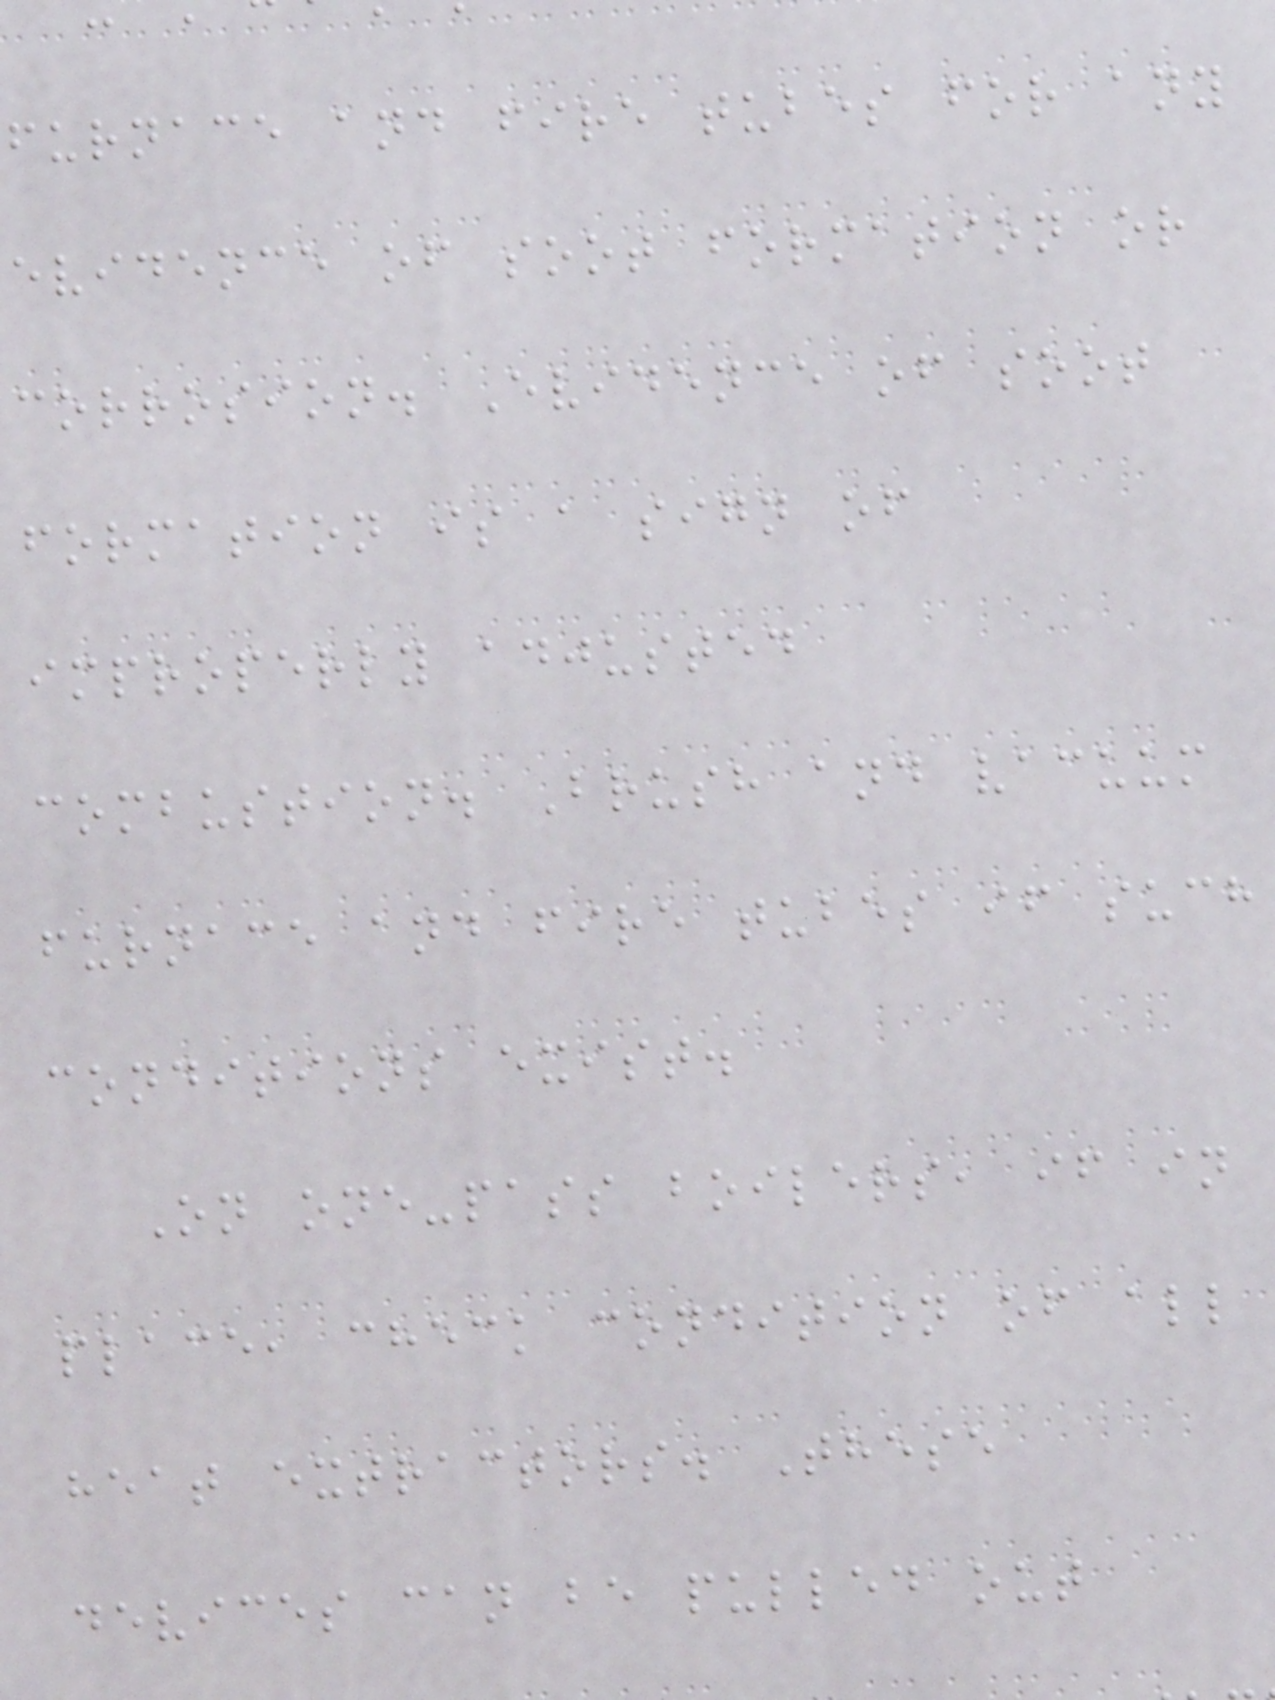furnace and fire tubes for any
evidence of soot formation or
corrosion. Evidence of soot
formation is a sign of
improperly adjusted
combustion. Brush and vacuum
furnace and fire tubes if such
conditions exist.
On one-pass boilers, if in
place, check condition of all
heat extractors. These
devices can be pulled out
